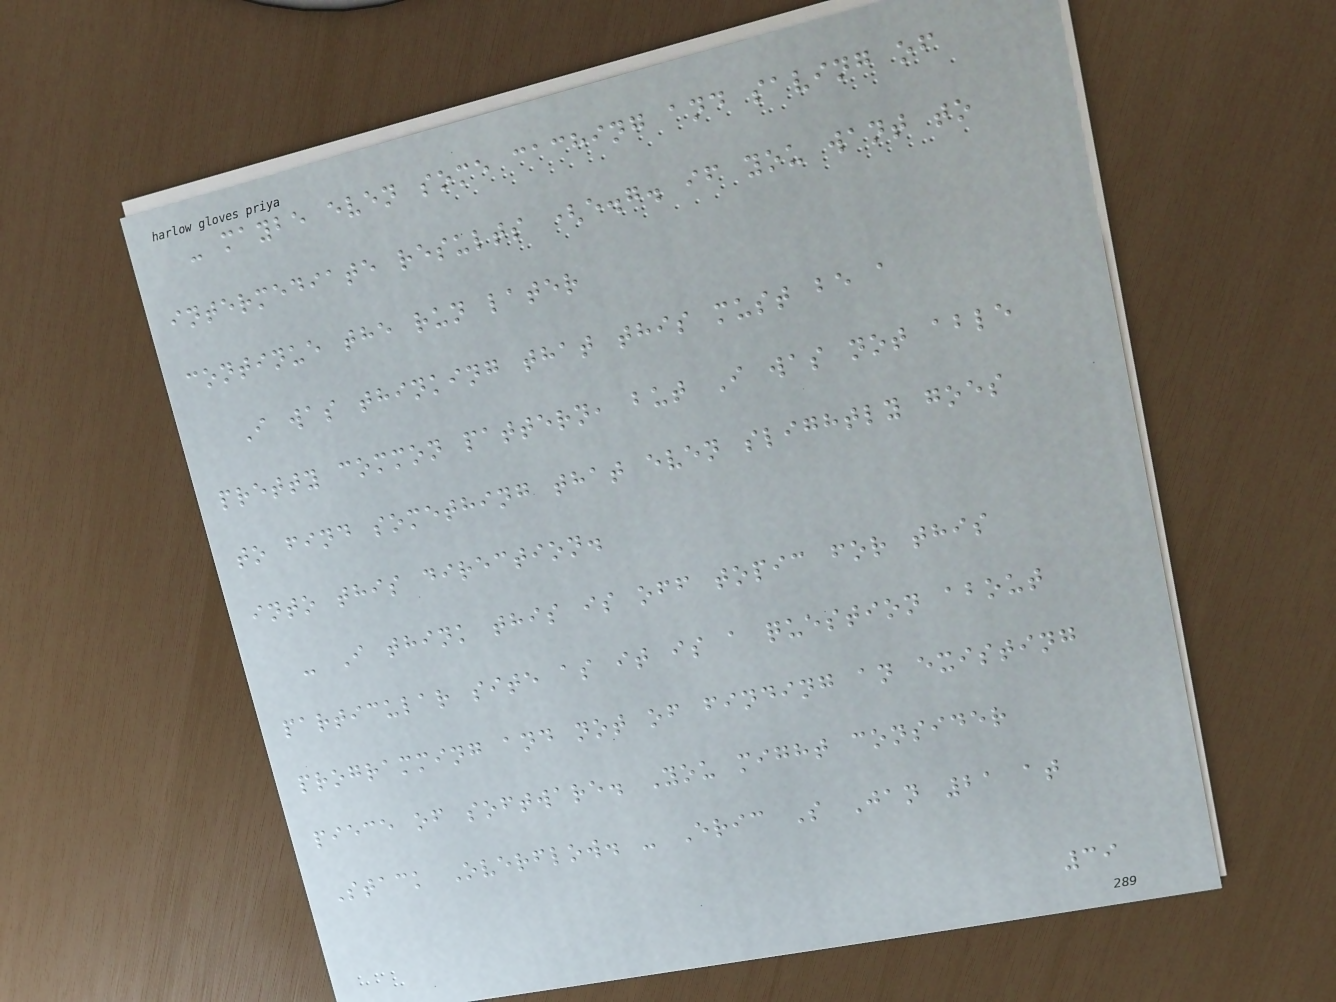- maybe even some caching and saving of
intermediate results (e.g. if you want to
continue the run later
I was thinking that this must be a
pretty common pattern, but I was not able
to find something that even slightly goes
into this direction.
- I think this is off topic for this
particular site as it is a question about
programming and not of finding an existing
piece of software. You might consider
Stack Overflow. - Eric S Jan 21 at
39
